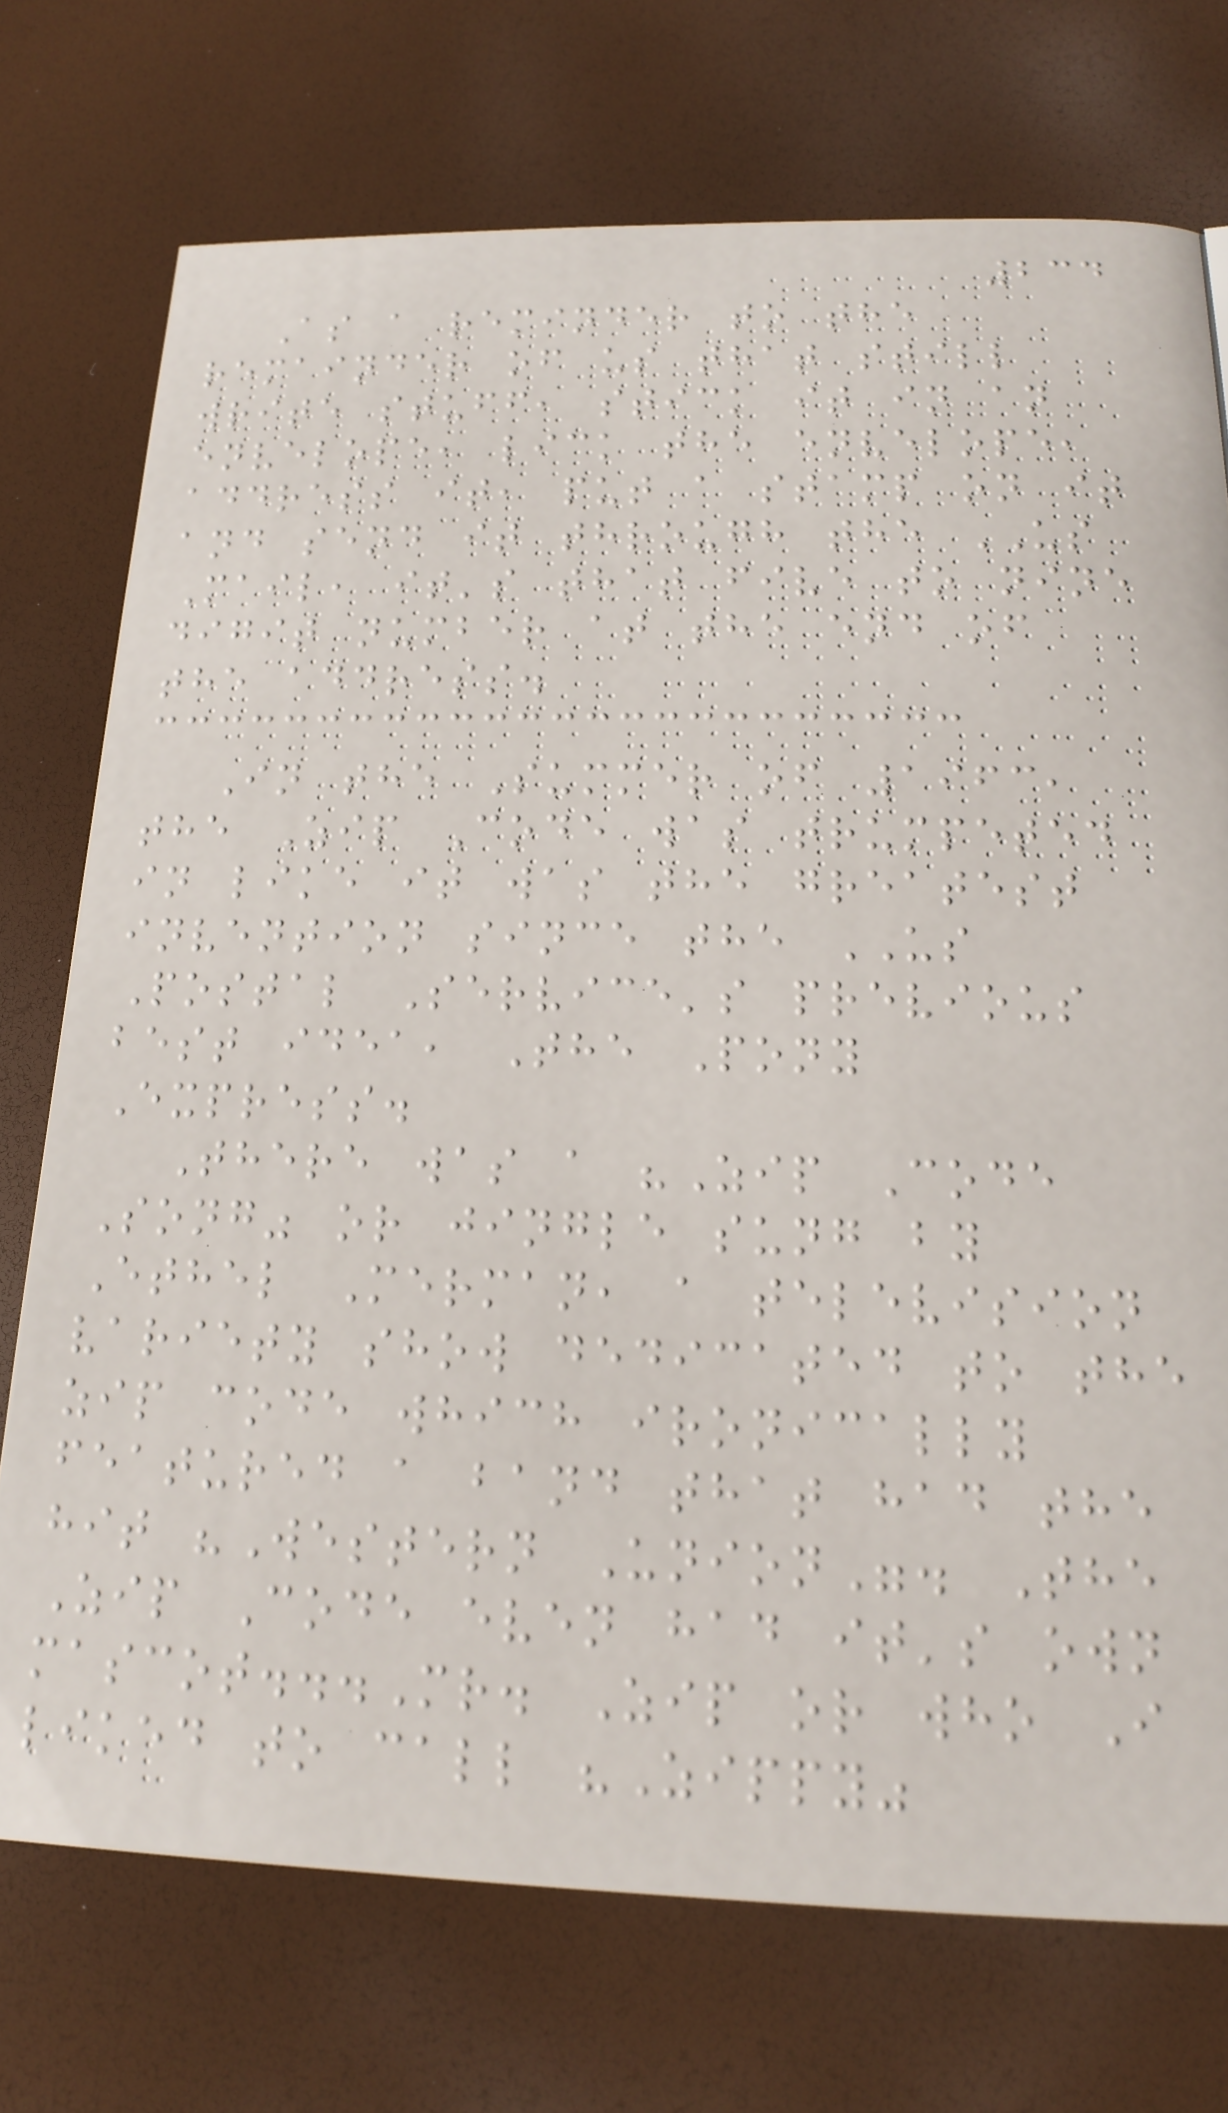234
As a reminder to the
remainder of us that still
write stuff, stick it in an
envelope, lick the envelope,
address it, put a stamp on it
and send it through the US
Mail, it's that five to nine
digit number at the end of
the address.
In the Summer of 1963,
the Zip Code was trumpeted
in like it was the greatest
invention since the US
Postal Service's previous
best idea, The Pony
Express.
There was a "Zip Code
Song" or jingle sung by
Ethel Merman, a television
variety show dedicated to the
zip code which ironically
featured a band that had the
hit "Western Union". The
Zip Code even had it's own
mascot...Mr. Zip or who I
liked to call "Zippy"
